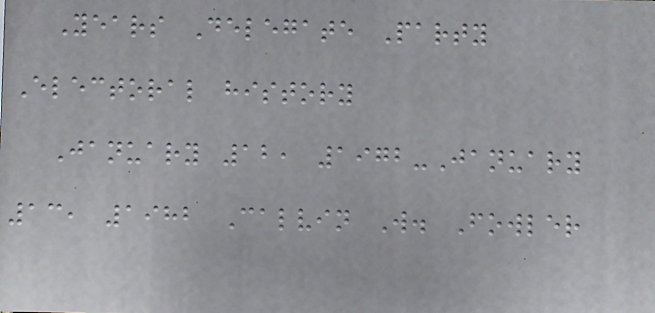Years Delegate Party
Electoral history
January 12, 1972-January
13, 1982 Calvin W. Fowler
